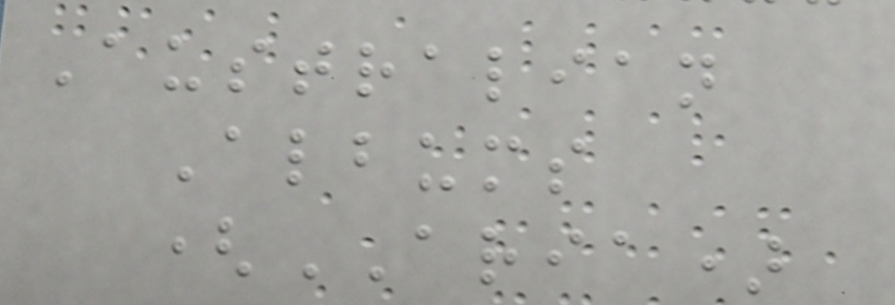Australian
Albums
(ARIA)
